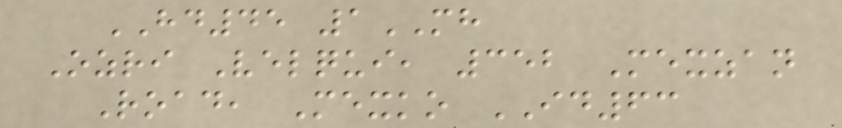HD45 1MH
Ozri Velqui, 352 Mexzan
Road, Mexko ID63
